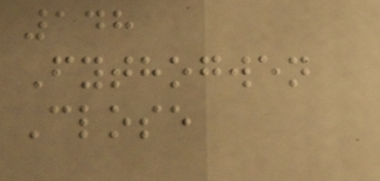148
Fythogwen
Close
